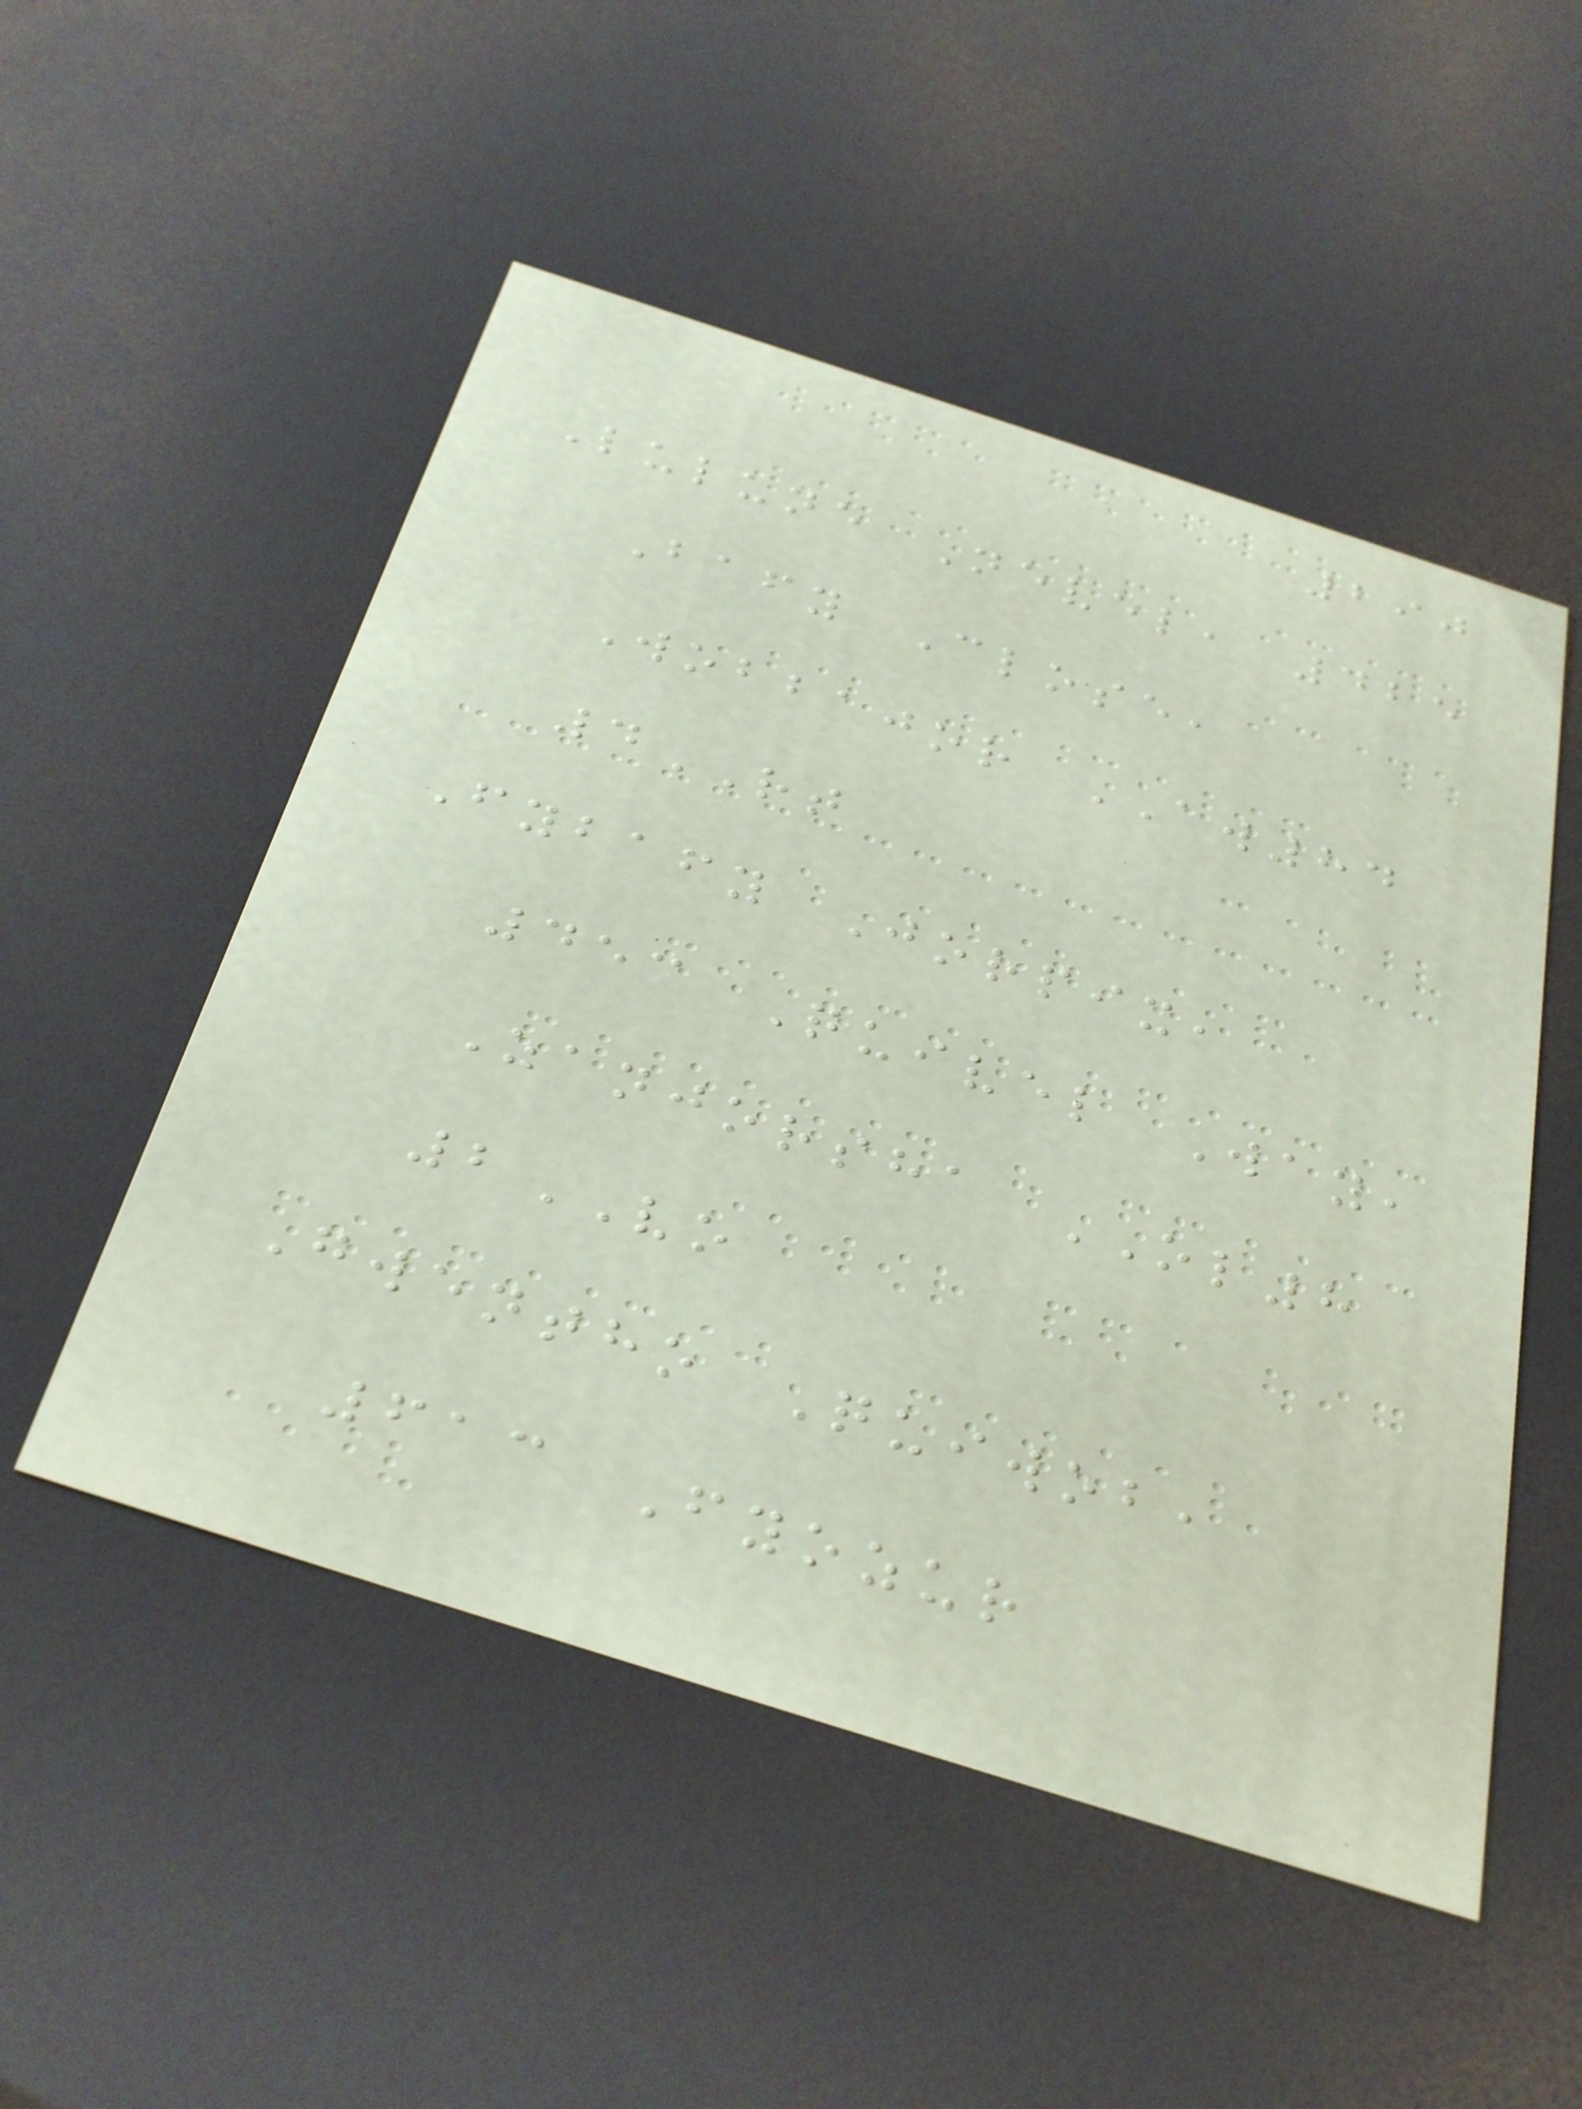290
Lulune Nevel, 425
Bafy Close,
Wobbajor AW84
4RT
Fybafy Jorpix,
453 Quivel Way,
Zanjorsha OL8
2VO
Gwentho Quiwob,
613 Fyozur
